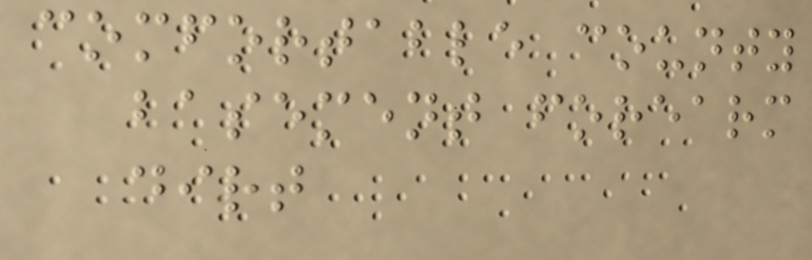comfortable county
basement forearm
dirt
